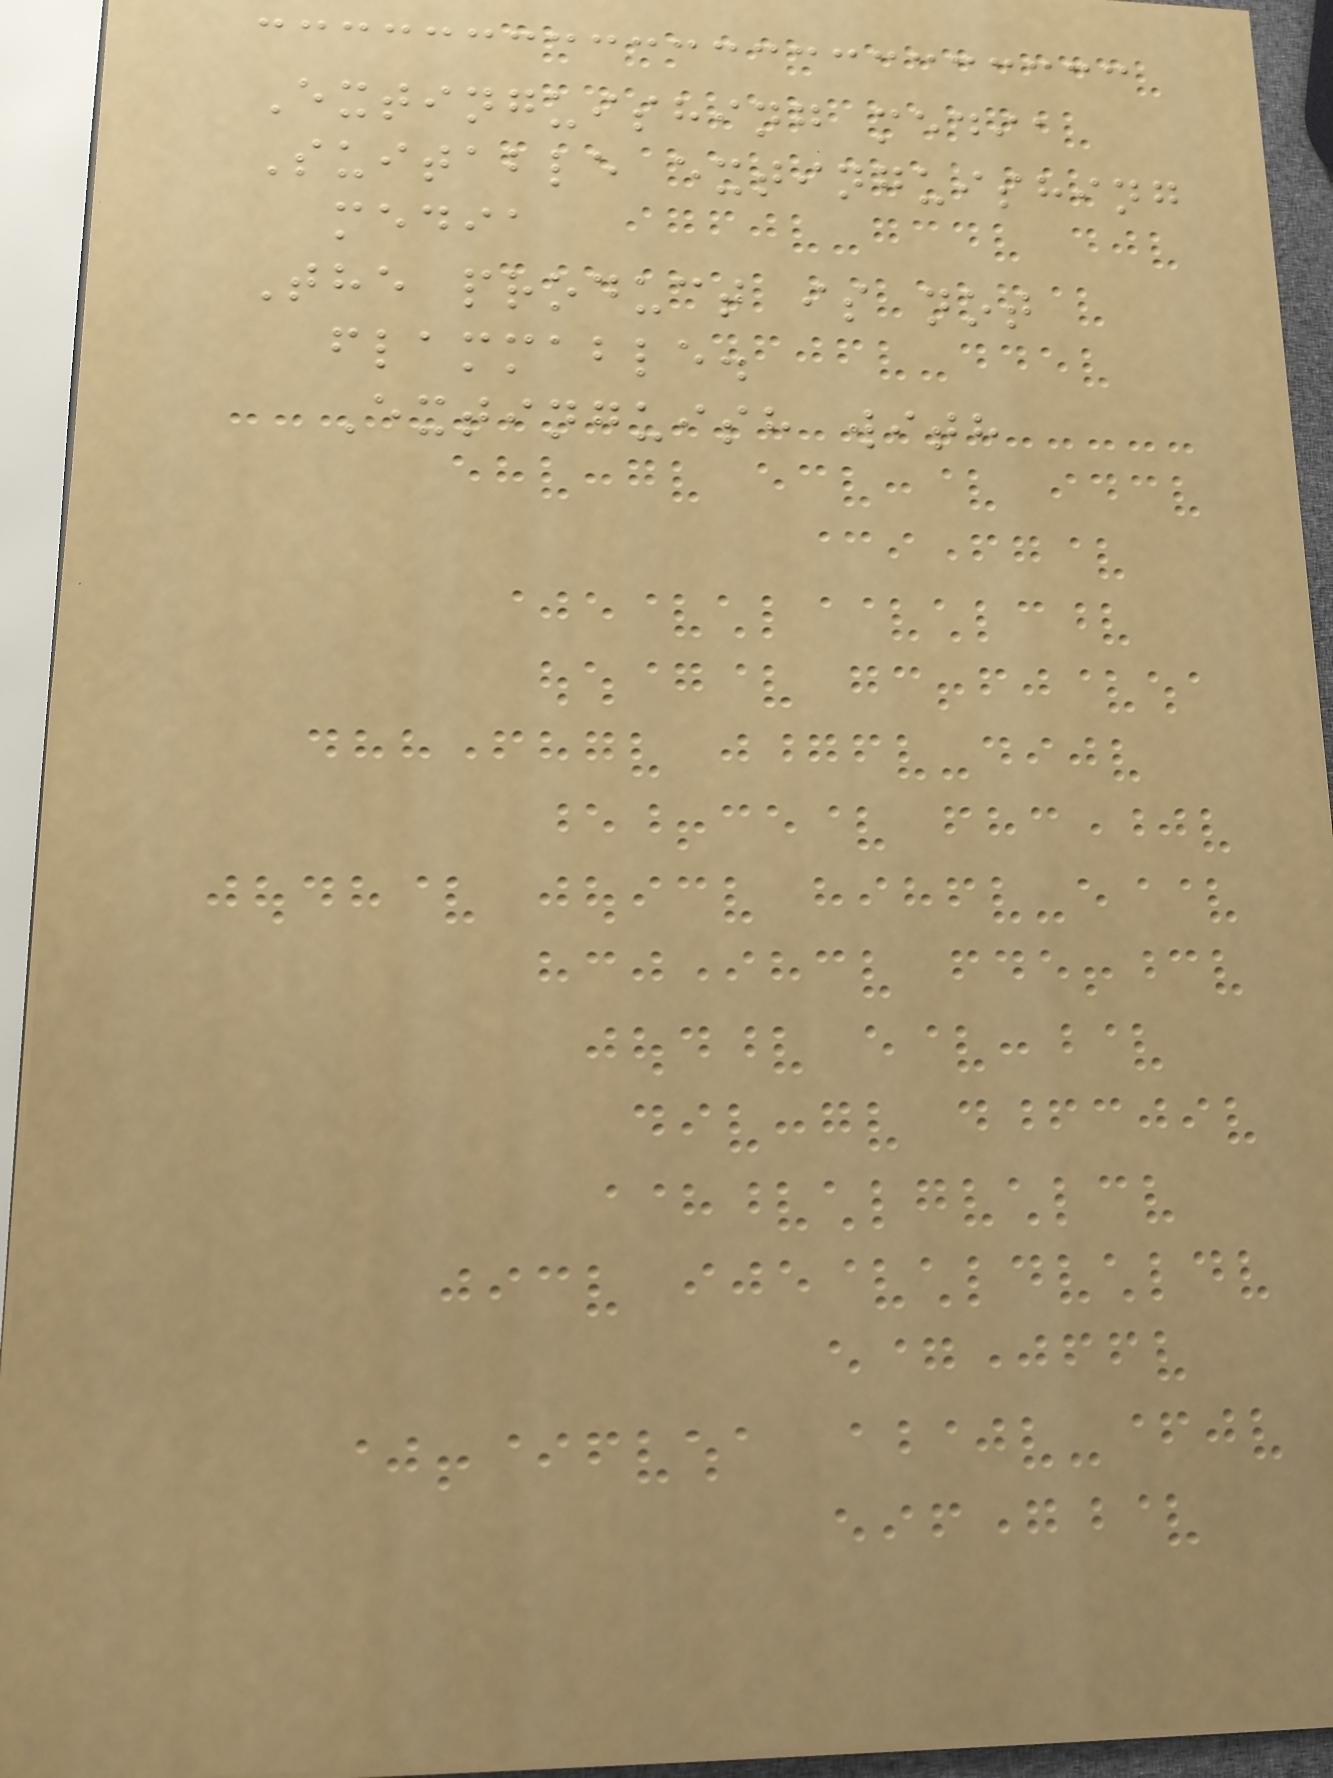Extinguishing media
Suitable extinguishing
media
The product is not
flammable.
Extinguish with
